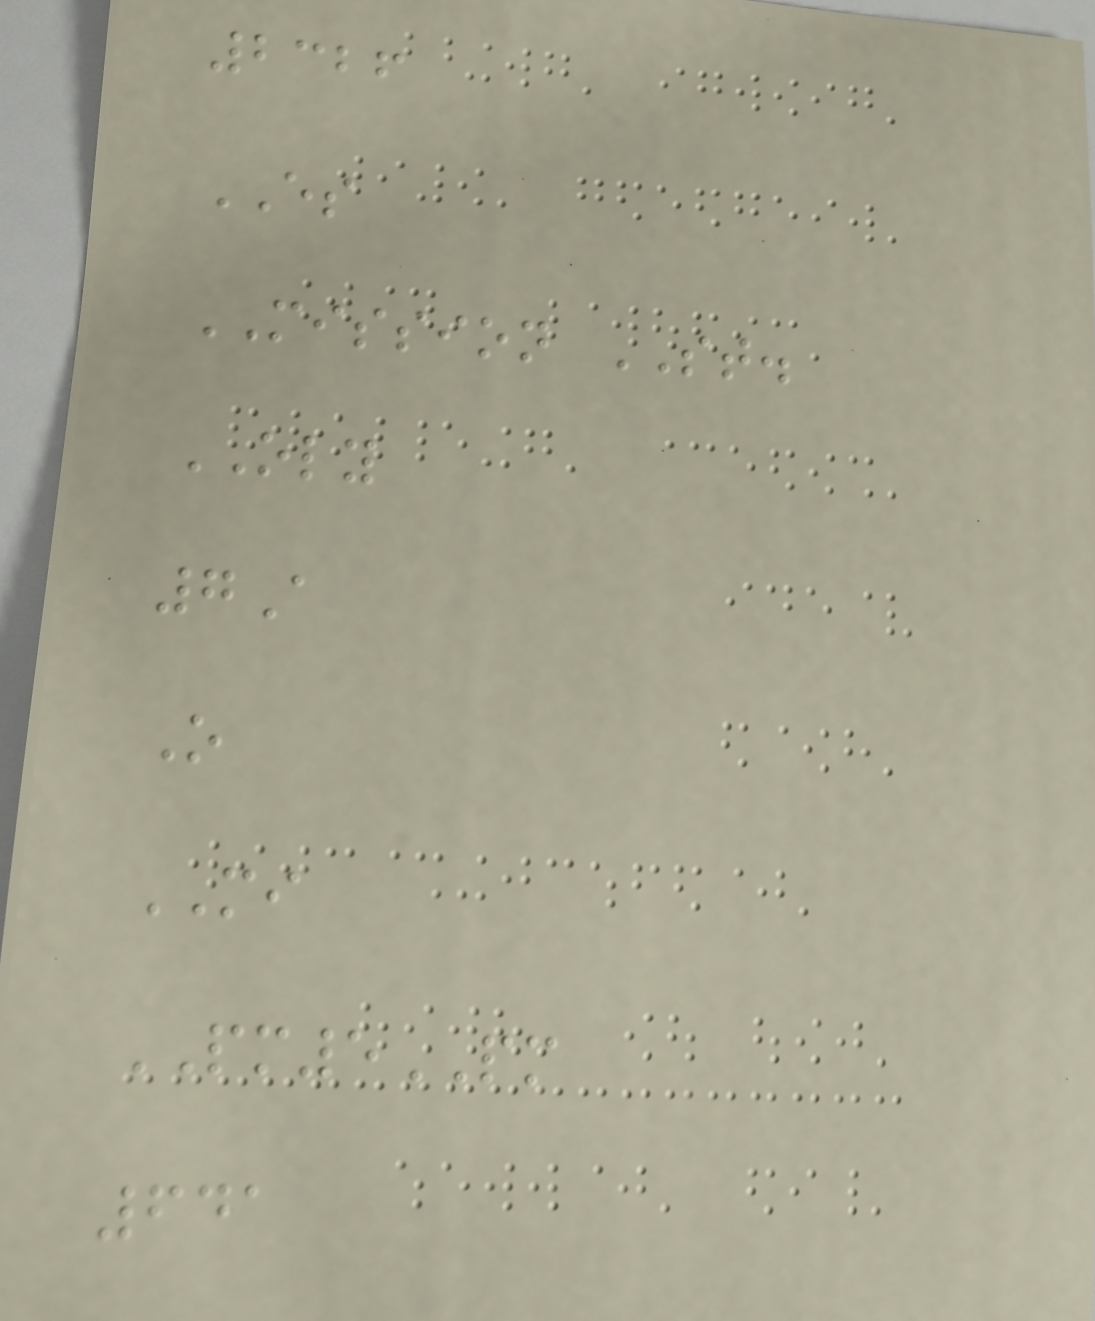2326
ES
MISSION ST.
OLY
7A
O
MI
PM5PM
641
